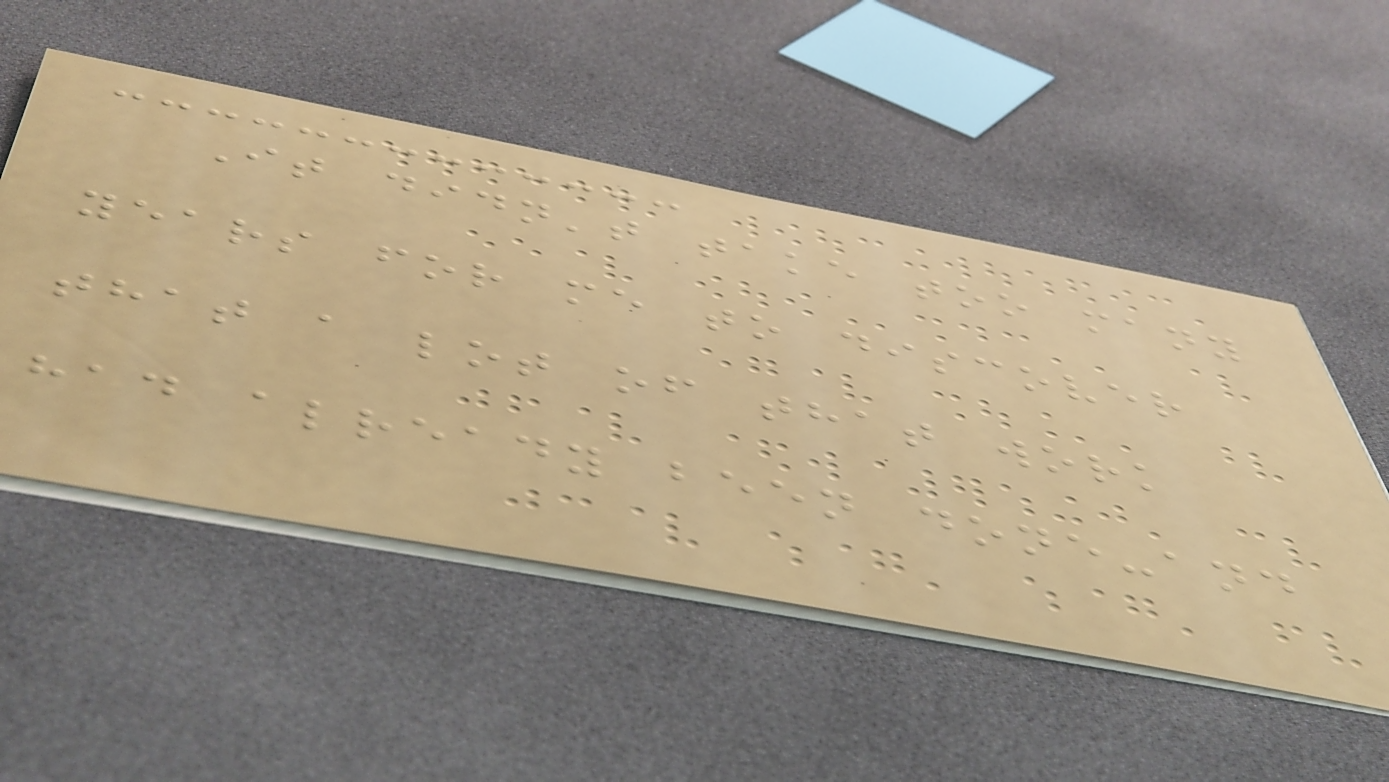It didn't take too many
years for me to discover
that a lot of that work
had already been done-and
